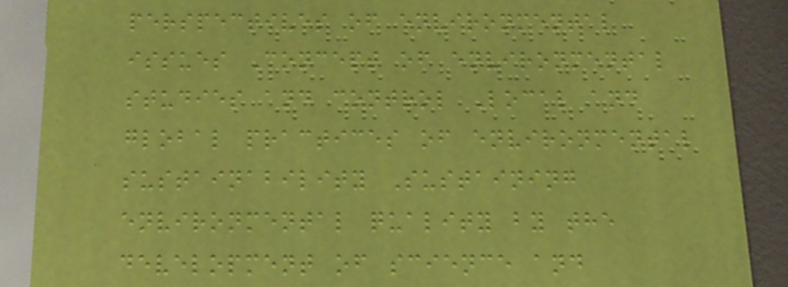perspectives of environmental
issues Concept of environmental
studies and control Local and
global practices of environmental
sustainability Sustaining
environmental quality by the
development of science and
